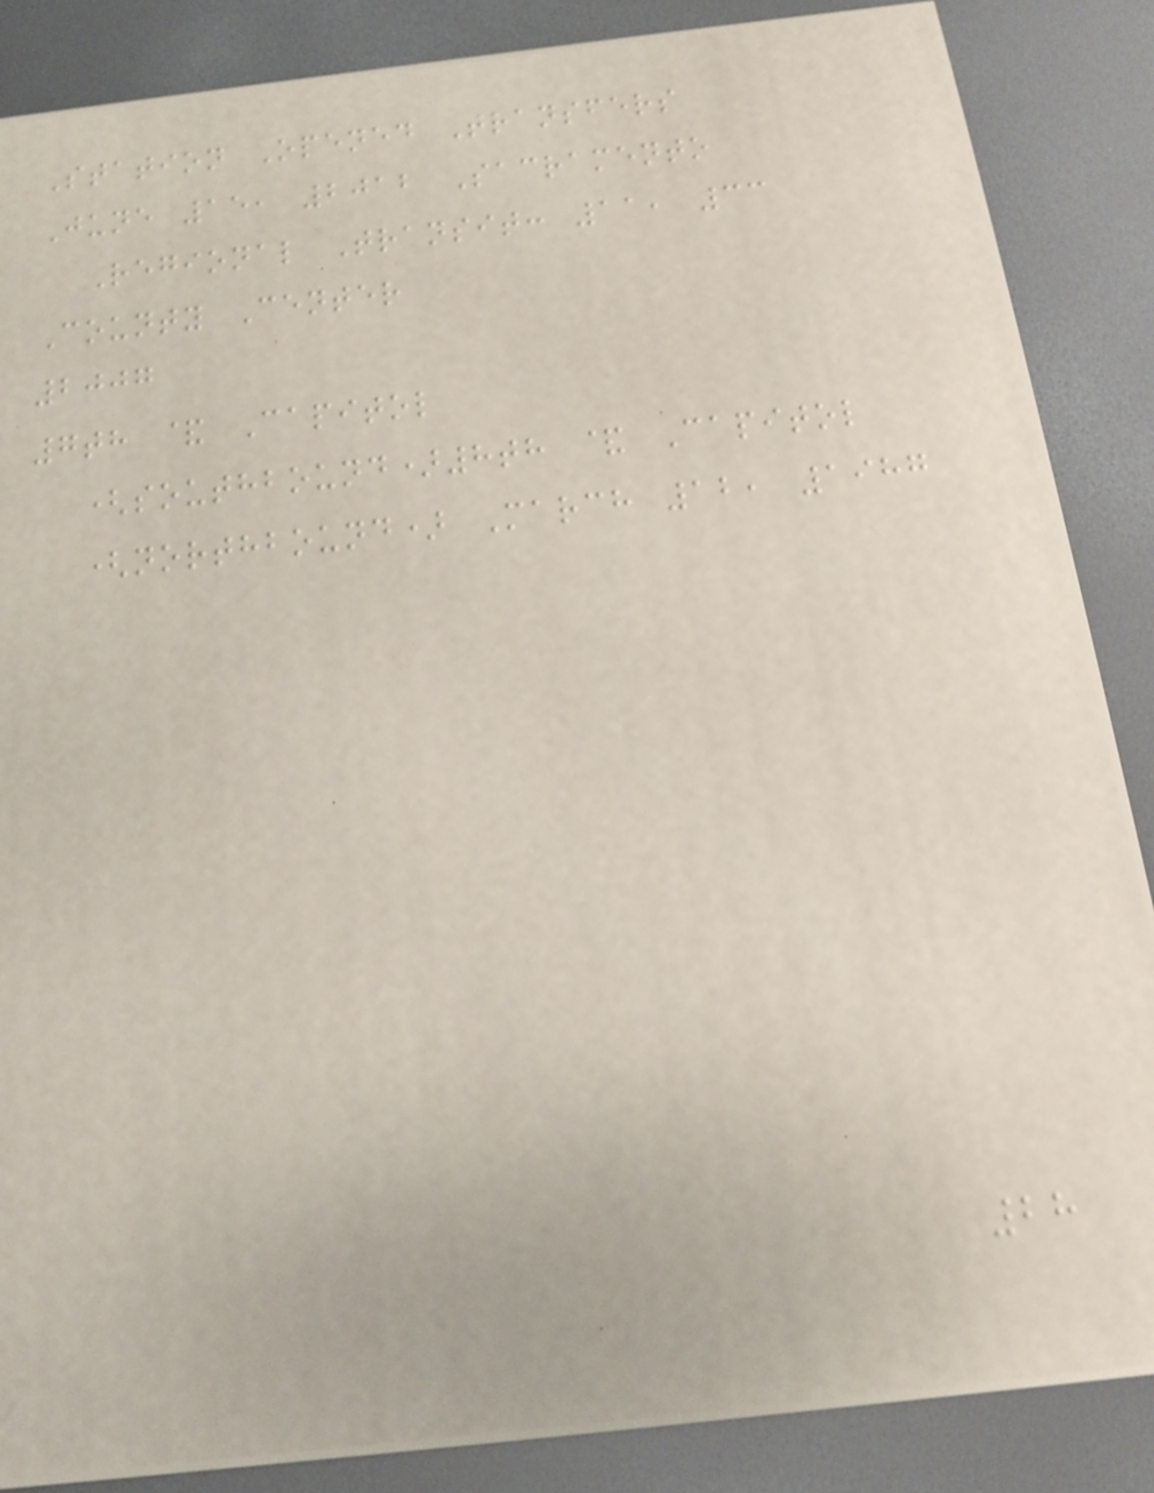Station Opened Transfers
June 15, 2012 Sacramento
Regional Transit: 11, 33
County Center
2007
7th & Capitol
(southbound)8th & Capitol
(northbound) March 12, 1987
28
